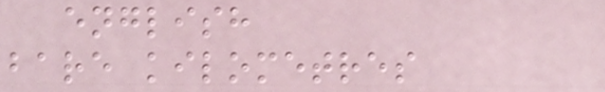english
bare kilometres
